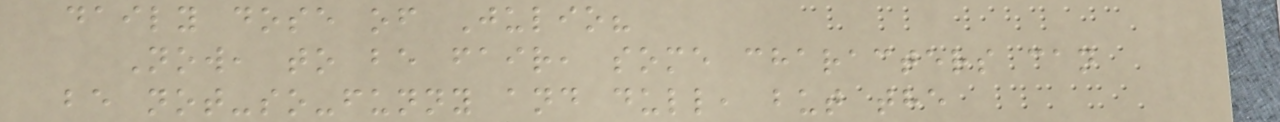daily dose of Julio?
Now, to be fair, some characters can
be not-so-funny and dull, but the
